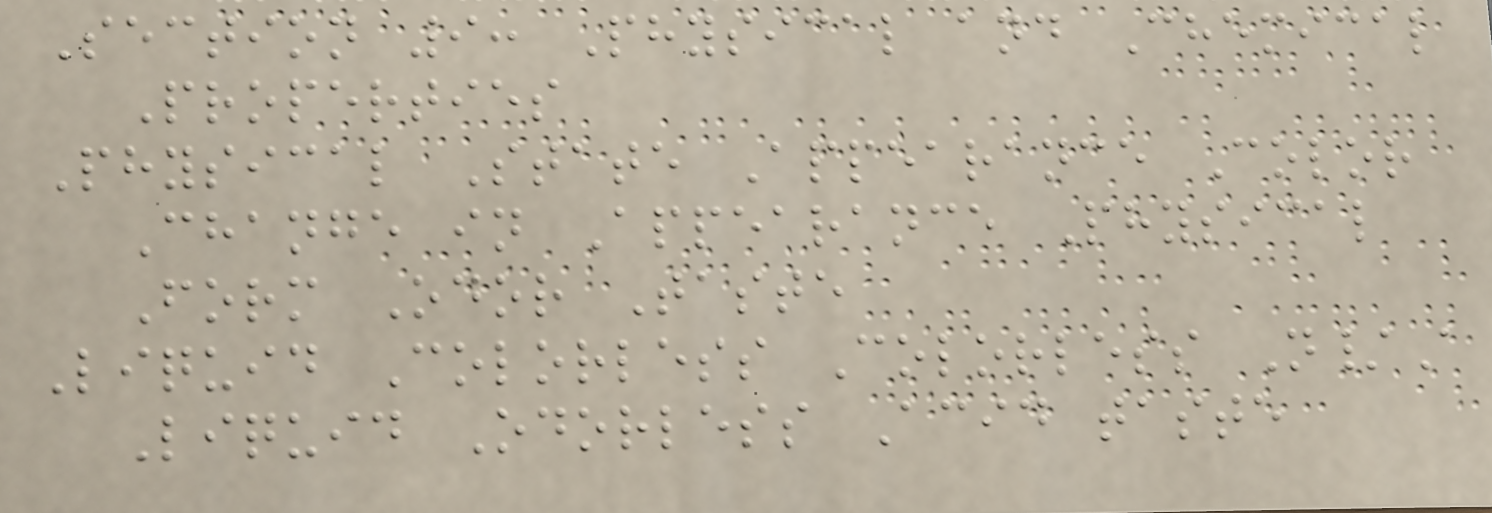Section 9: Physical and Chemical
Properties
Physical State Appearance Color
Change in Appearance Physical
Form Odor Taste
Liquid Colorless Colorless N/A
Liquid Odorless Acid taste
